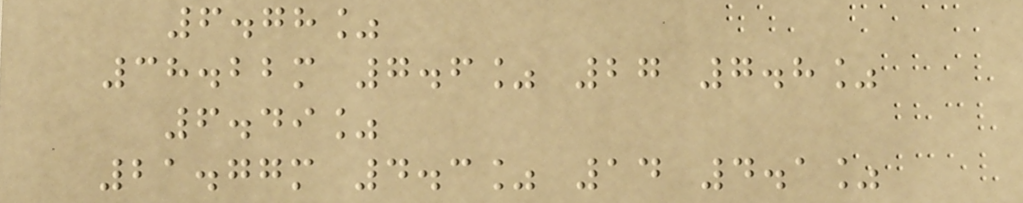6.78%
38.22m 7.6% 27 7.8%
6.49%
21.77m 4.3% 14 4.1%
